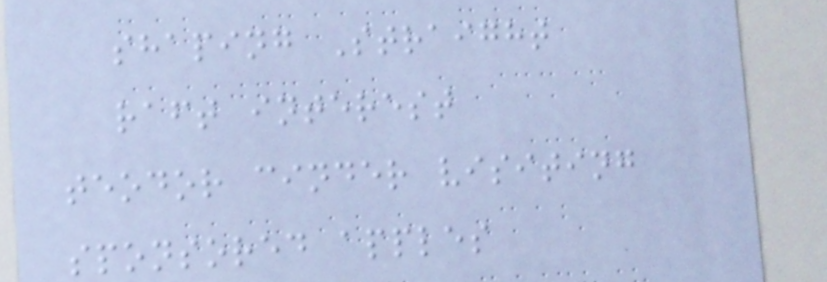shaping Straight
raft interest
teodor cinder visiting
sponsored apples
